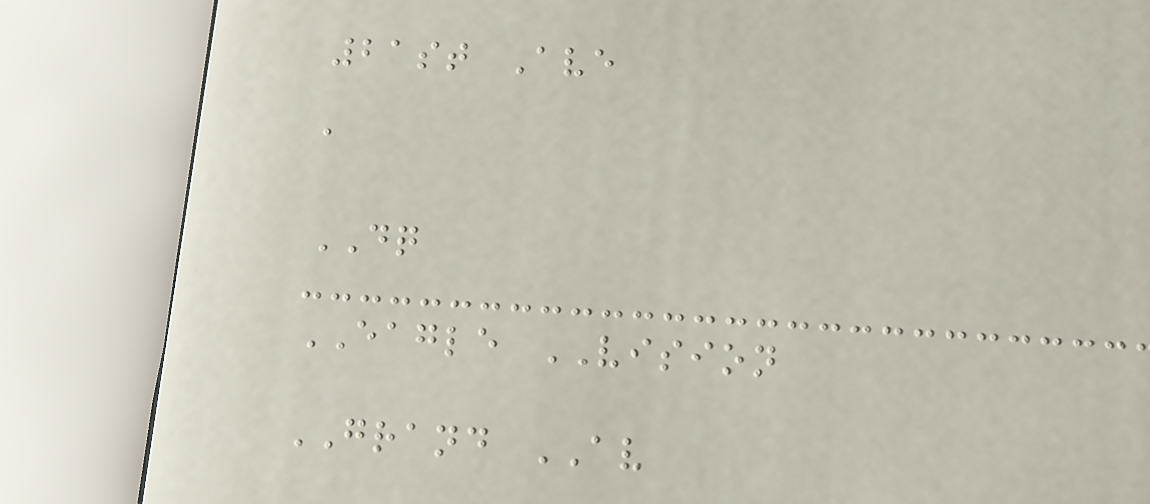21st Ave
a
DQ
EAGLE VISION
GRAND AV
